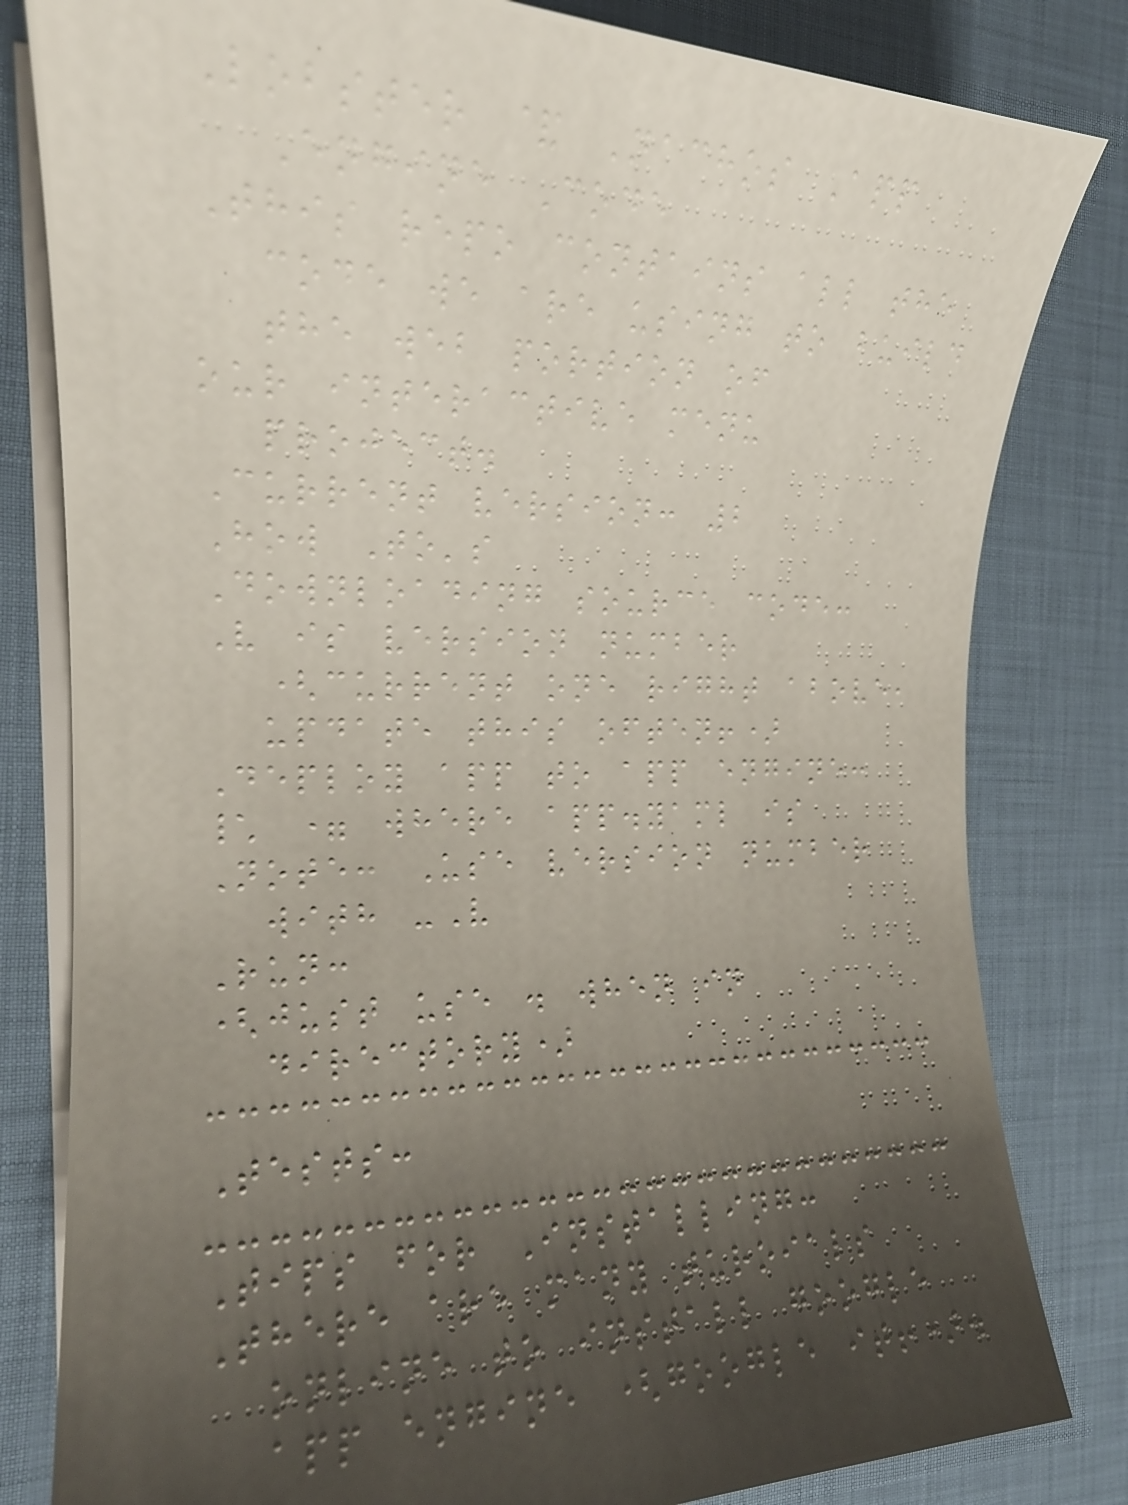Lobster & Nachos App
Engine Code
This repo contains all the
code we are using to build
the web portion of
our interactive menu
project.
Current version: 2
How To's
Downloading source code:
V is version number
(current one right above,
update this often!)
Deploy app to app engine:
\ = where app.yaml is
Note: Use version number
with -V
Run:
(just use . when in
directory)
Tests:
Tips for Installing:
There are many turoials
online to install google
app engine (google it!).
